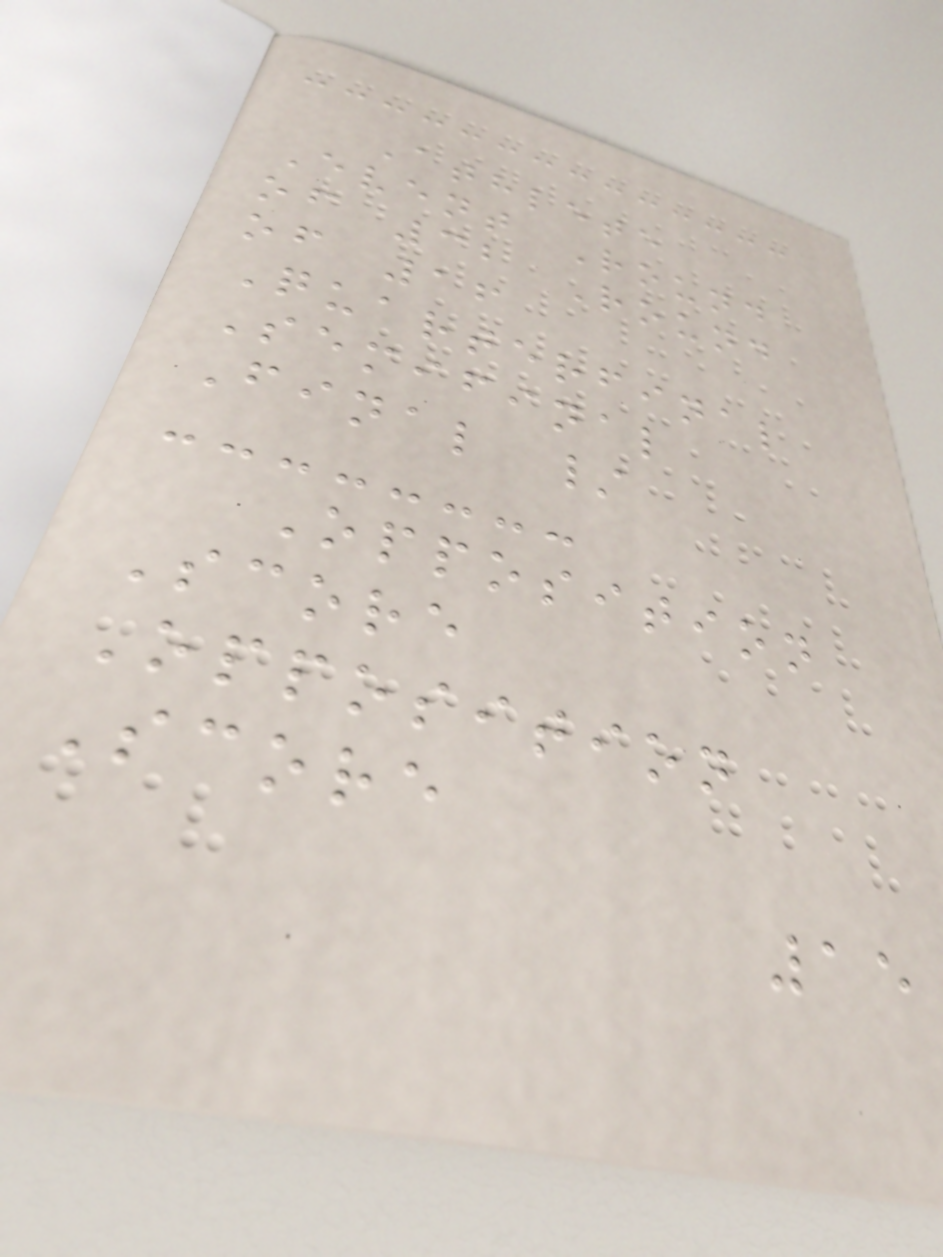Athlete
Event Round
of 32 Round
of 16
Quarterfinal
Semifinal
Final /
Opposition
Score
Opposition
Score
15
